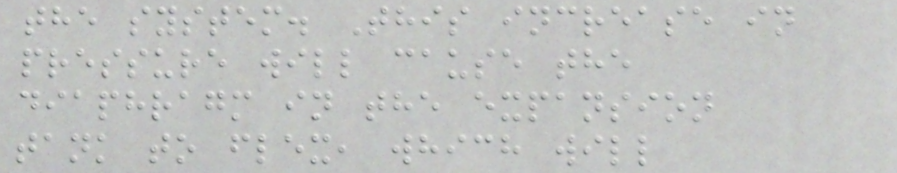the system. This increase in
pressure will cause the
diaphragm in the expansion
tank to flex, which will
